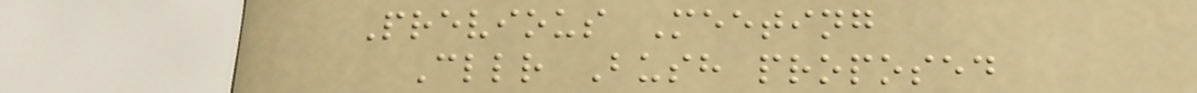Previous Meeting
Cllr Bush proposed
